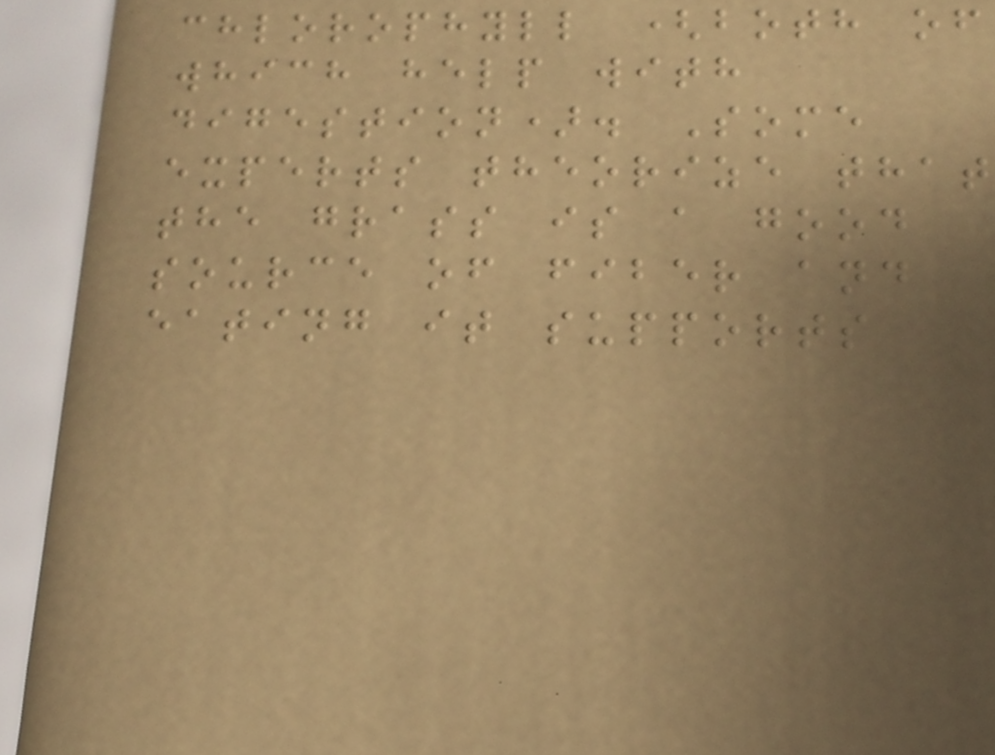chlorophyll (both of
which help with
digestion). Some
experts theorize that
the grass is a good
source of fiber and
eating it supports
